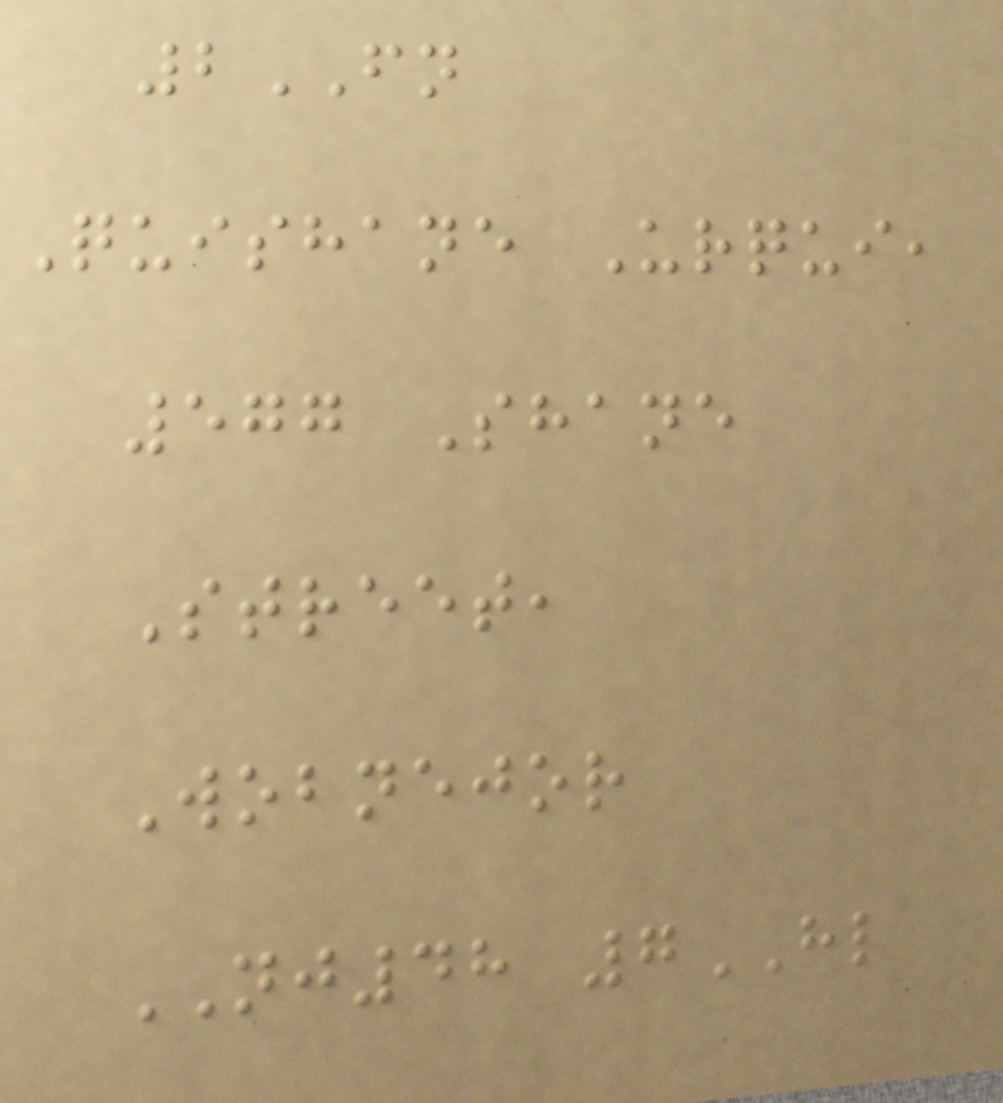2FN
Quishane Urqui,
577 Shane
Street,
Wobnejor
NJ48 7HL
